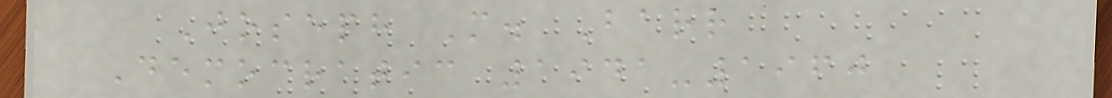Joseph M. Barr
Democratic 1941-1960
